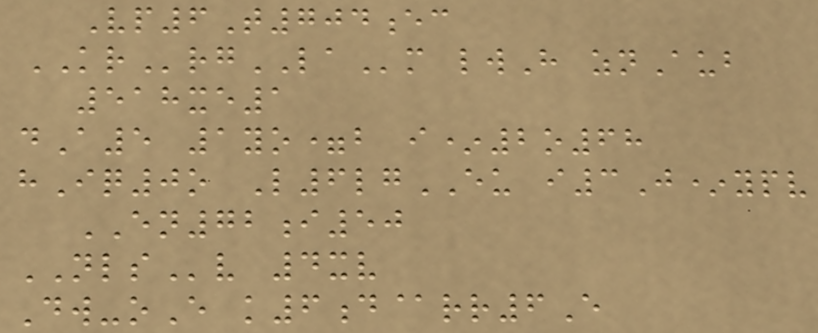Vp6T704ec
KRrgLAm lwH znAub
518xe1
dA5 1yo=b i*2o68
hIq0o L6lgEU i3J*ypv
EN72i50
NLSv 4xv
Dw-oE k6d@rr6E
